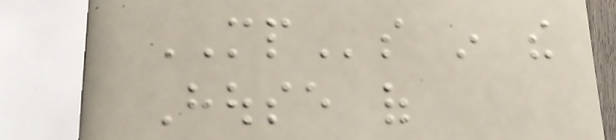MPs in the
House of
